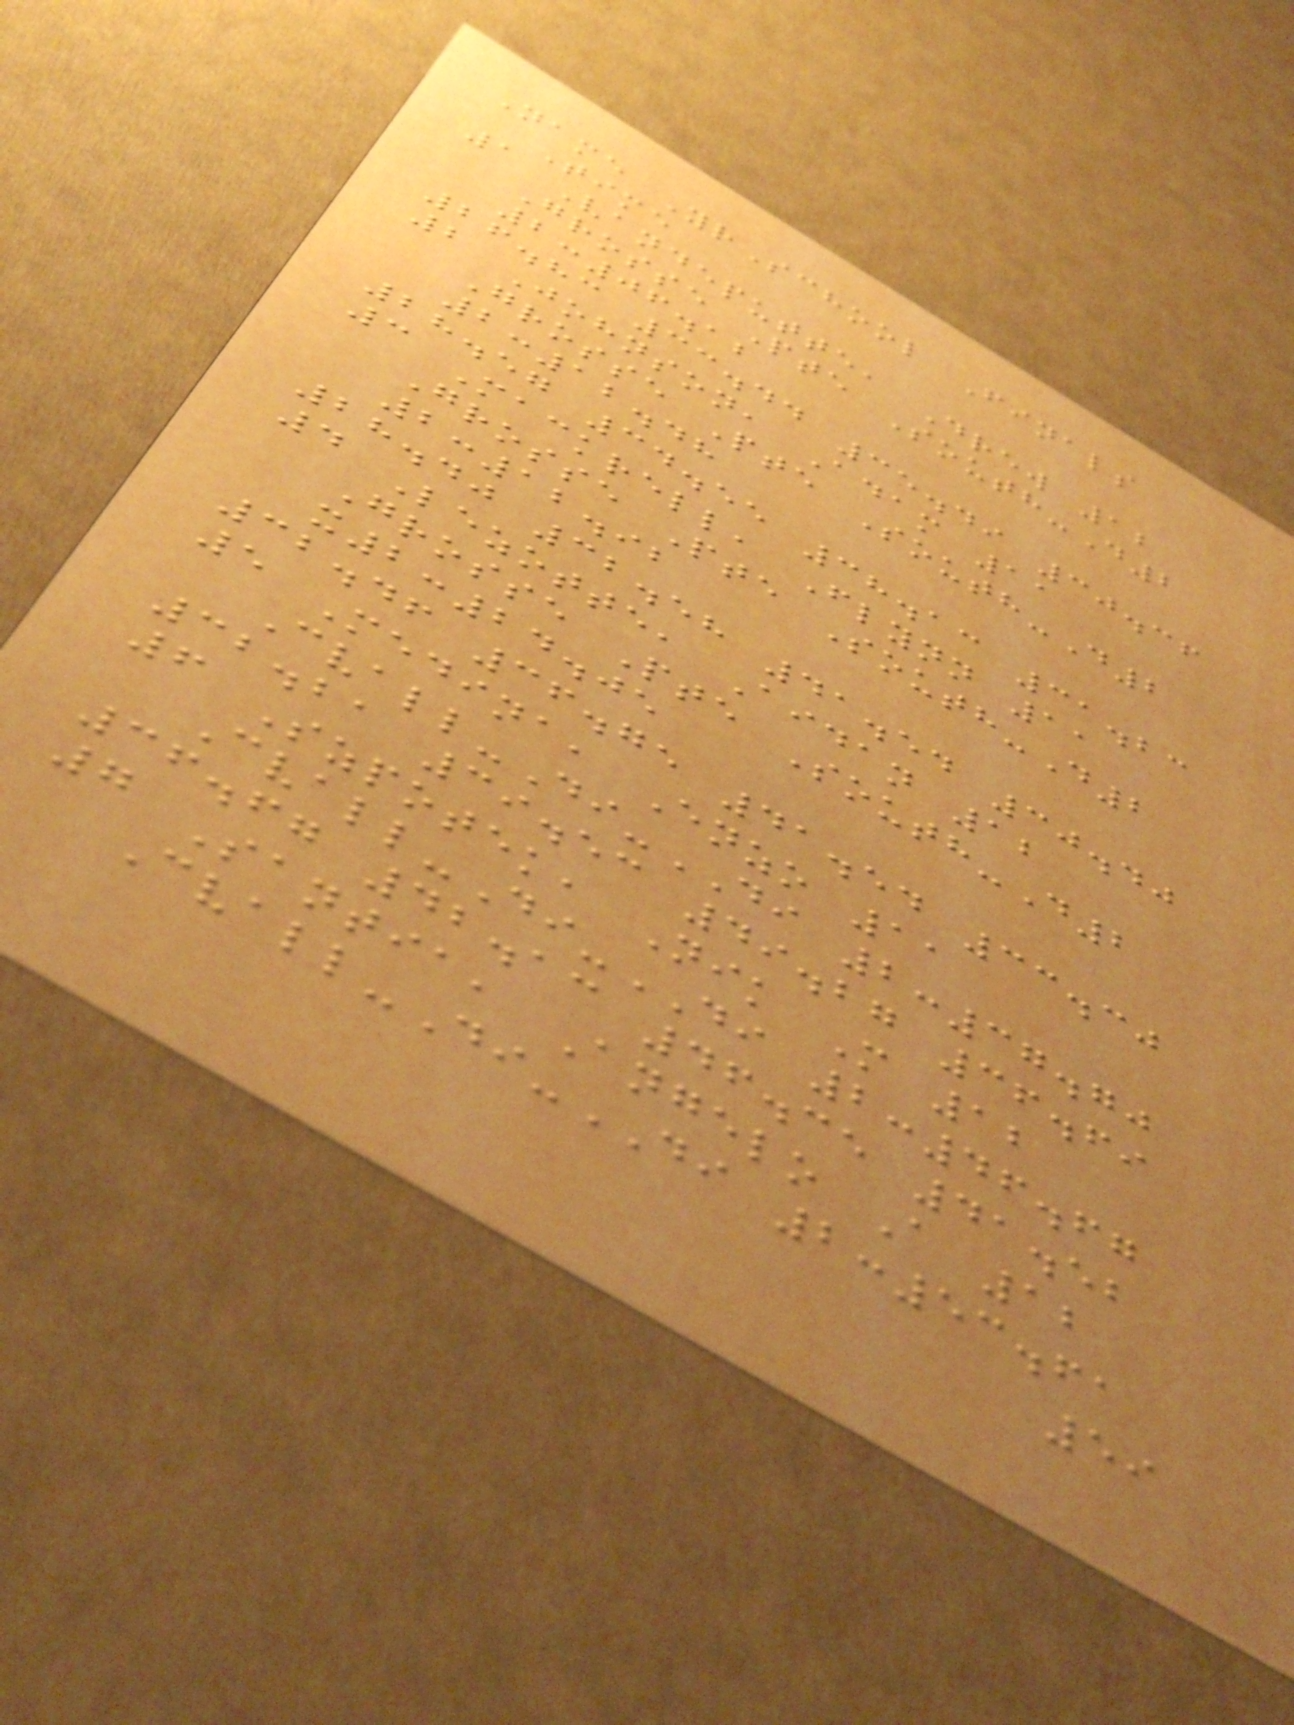Name YrSchool Finals
Time
1 Vandeputte, Drew 12
Grosse Pte South-D2
2:06.12
26.83 33.44 35.49 30.36
2 Johnson, Adam 11
Grosse Pte South-D2
2:12.48
28.57 34.55 38.13 31.23
3 Mackrell, Flynn 11
Grosse Pte South-D2
2:12.92
28.40 32.58 41.54 30.40
4 Lezotte, Aidan 12
Grosse Pte South-D2
x2:24.05
32.46 36.75 41.54 33.30
5 Medina, Enzo 11
Cvall-Di-DI 2:37.70
32.21 39.53 49.27 36.69
6 Szpotek, Nik M 12
Cvall-Di-DI 2:46.67
36.67 42.13 46.35 41.52
7 Santia, Angelo A 12
Cvall-Di-DI 2:53.61
59
